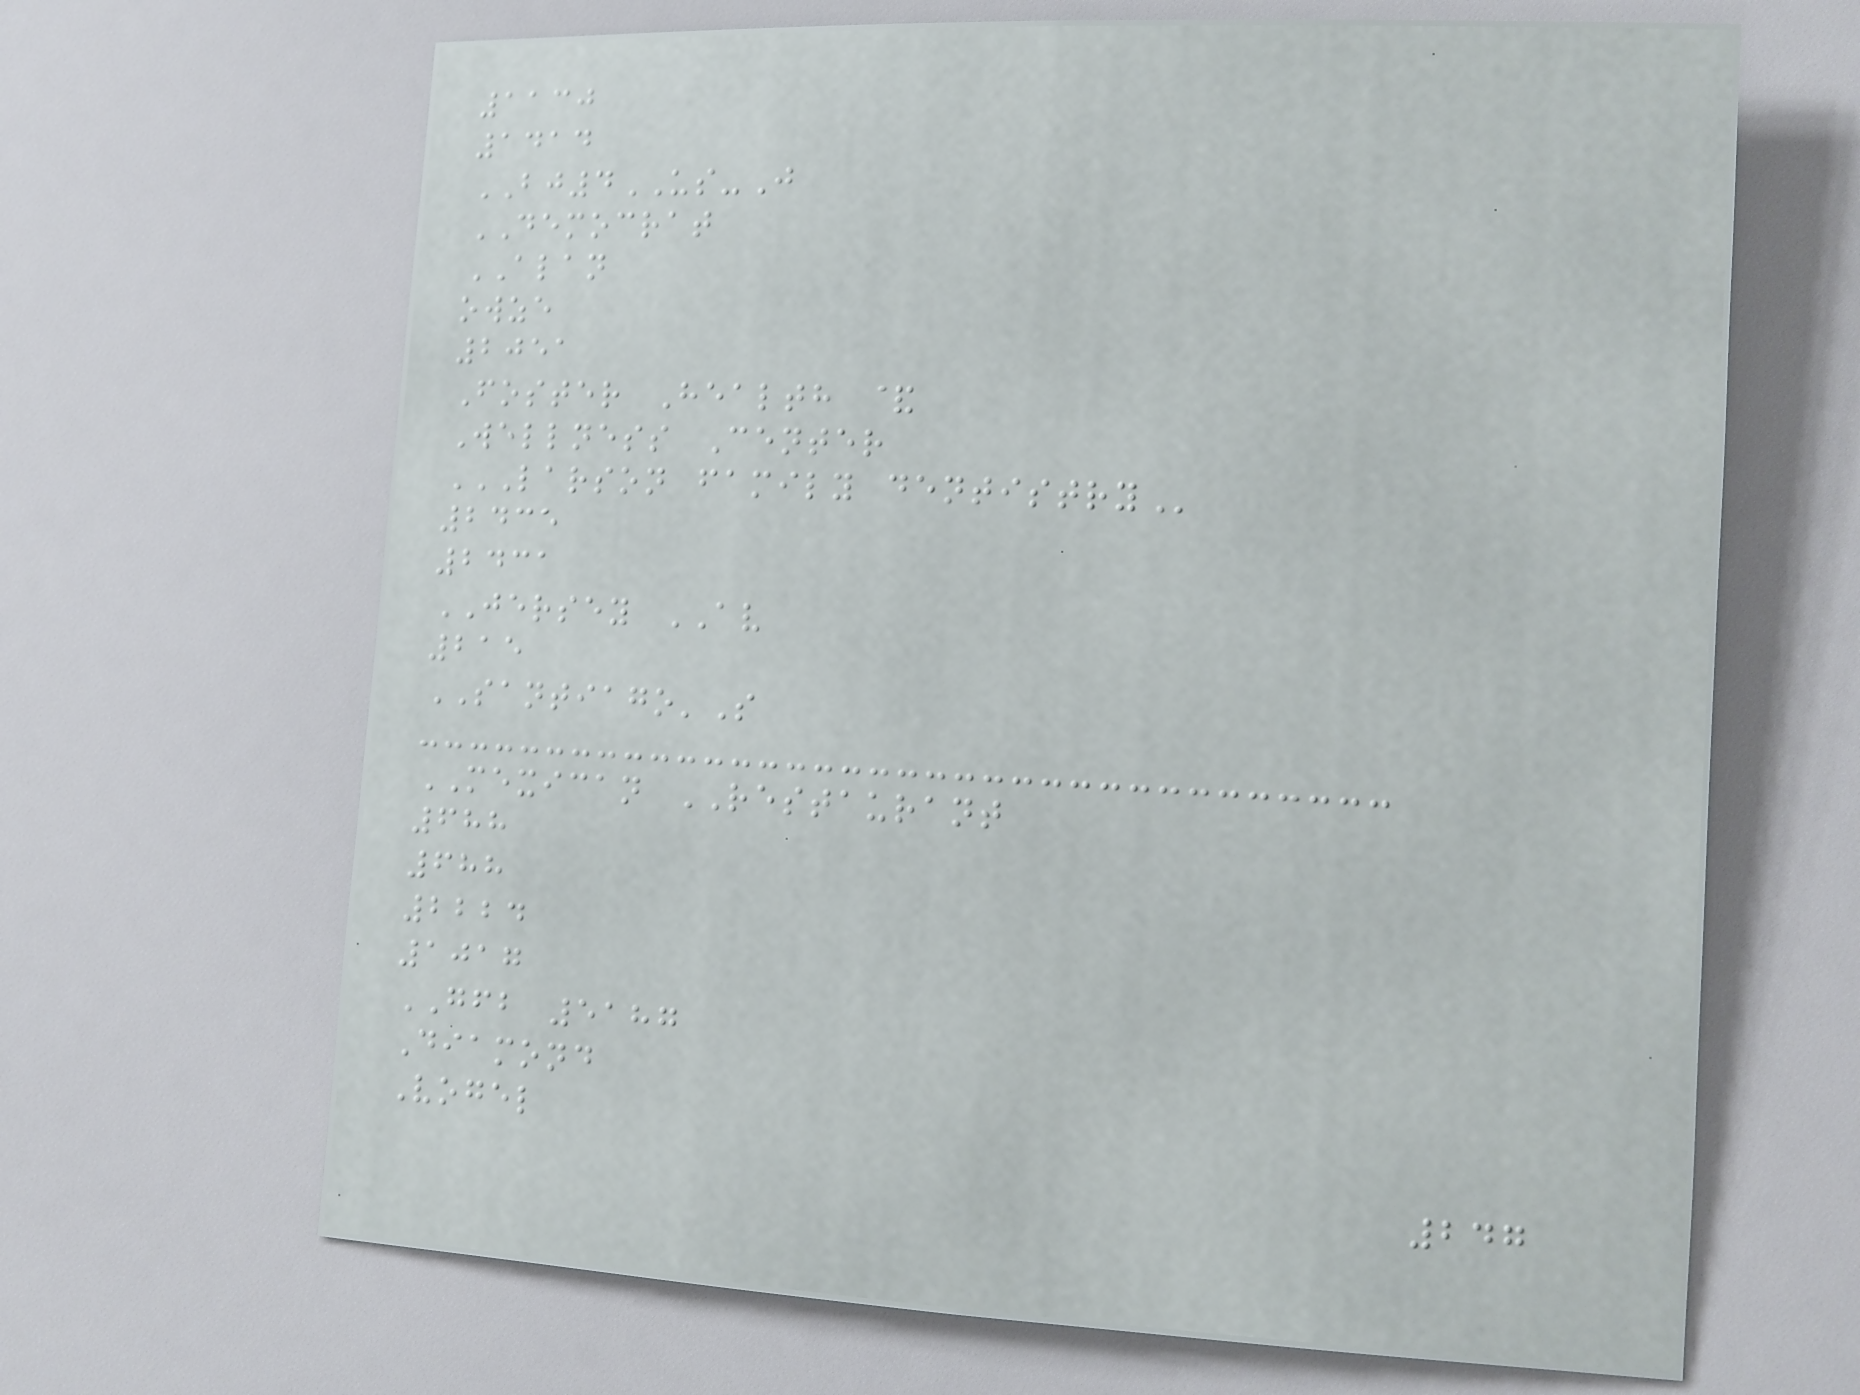1130
1414
BJ4US-J
DEMOCRAT
ALAN
owze
2051
Foster Health &
Wellness Center
LARSON FAMILY DENTISTRY
2435
2431
JERSEY AV
215
SANTIAGO'S
MEXICAN RESTAURANT
688
688
2224
1017
GFB 5187
Diamond
Vogel
247
